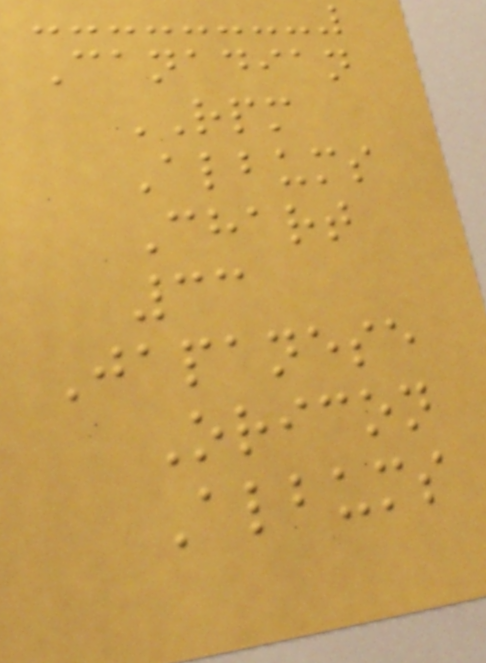Canadian
RPM
Albums
Chart
33
Japanese
Oricon
Albums
